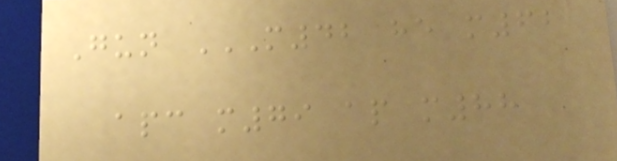Gun M42 HE M62
APC M79 AP M88
